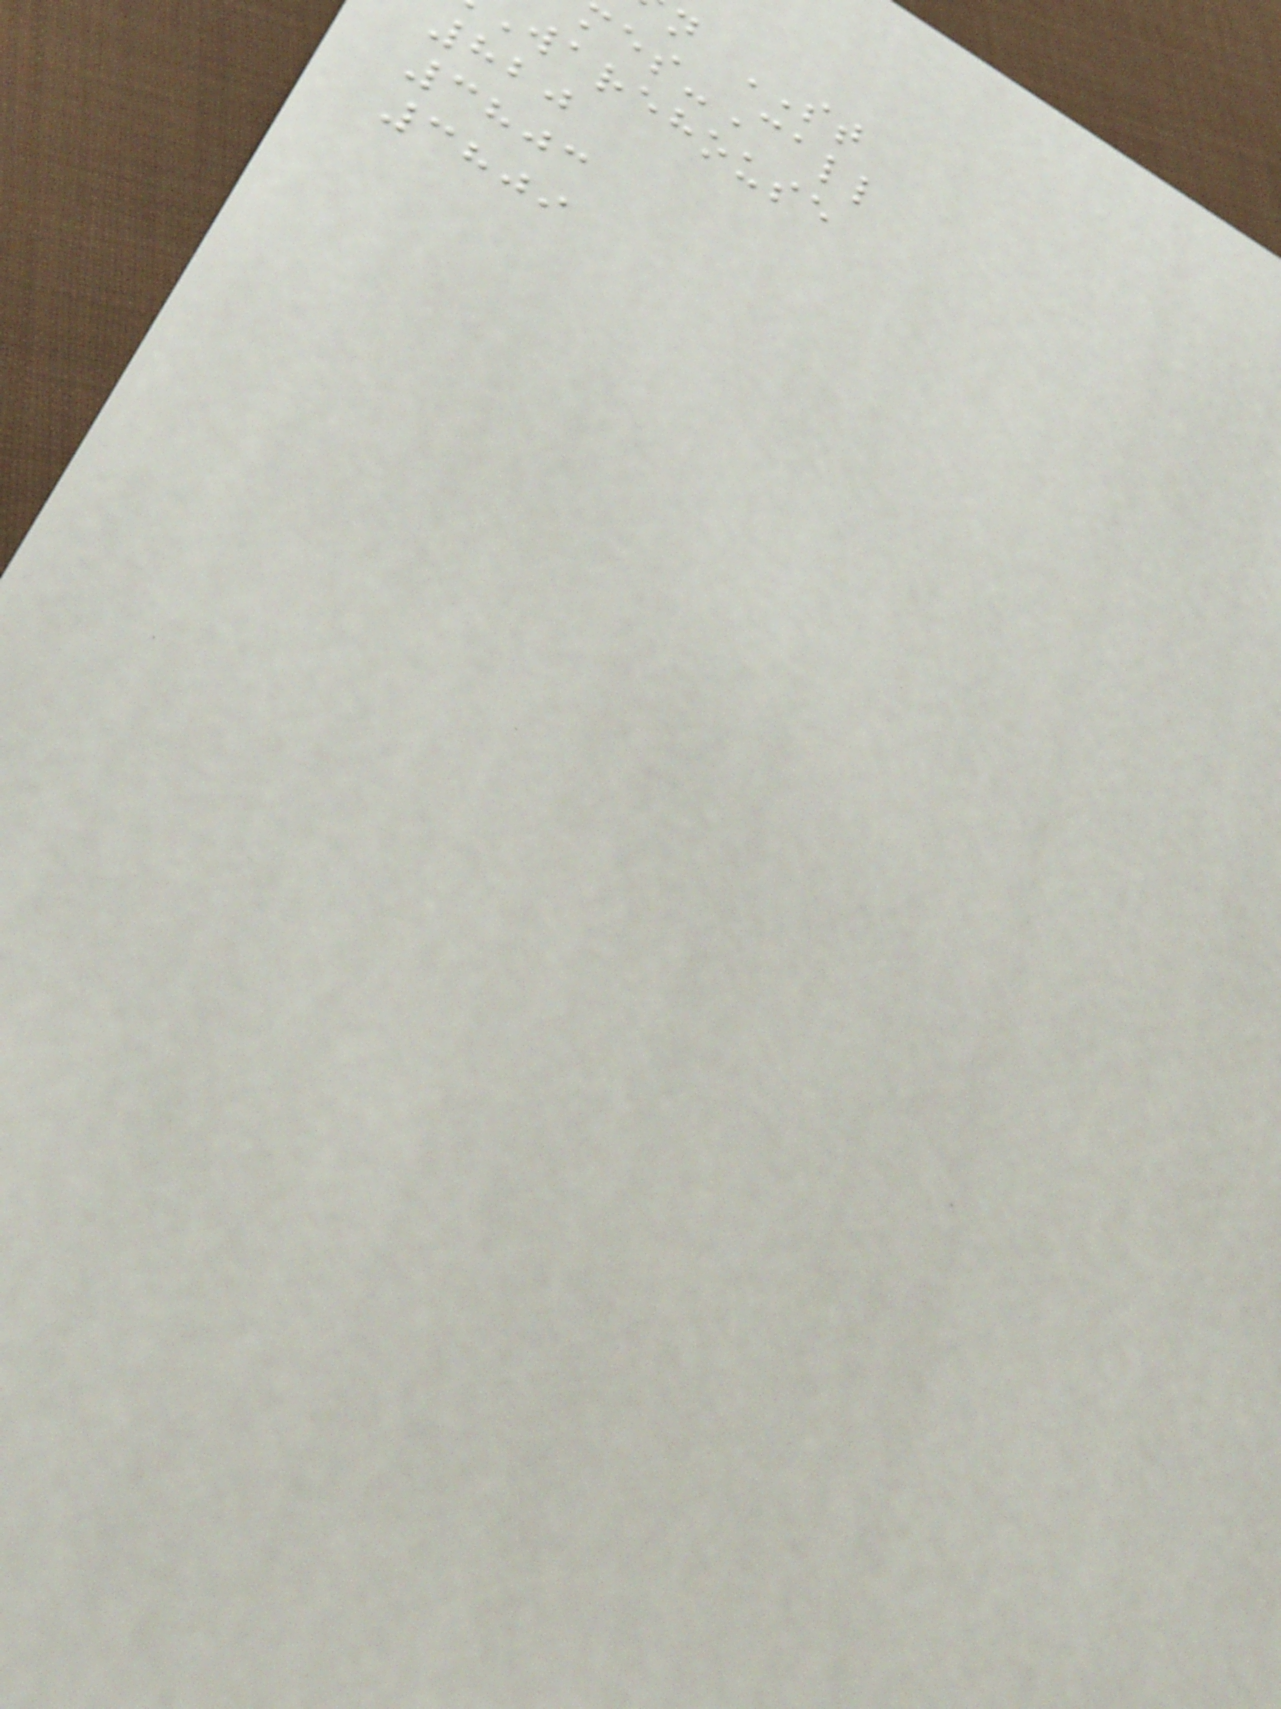n ST
es-Call
warehouse
820
3803
3809
